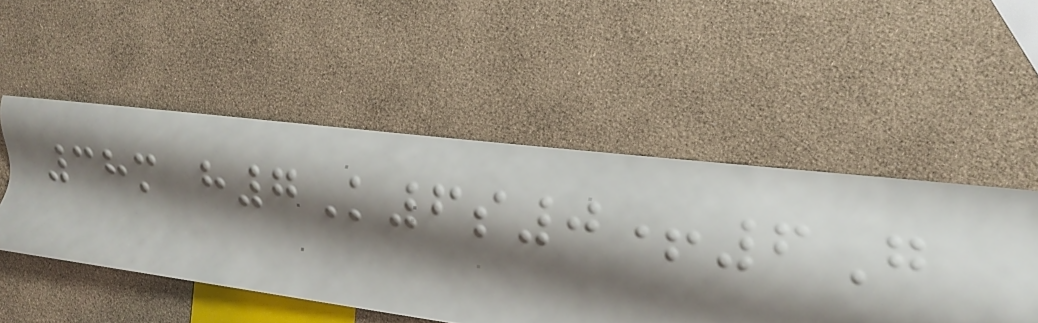38m h7K6s0+6G
